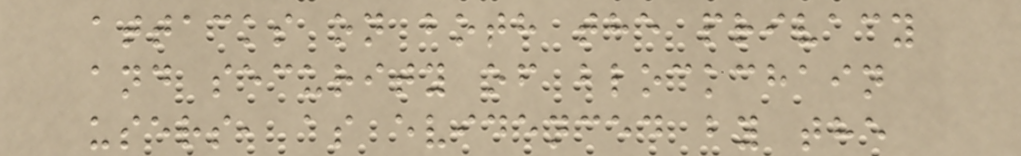attacks on both the privacy
and security of blockchain
users, as evidenced by the
